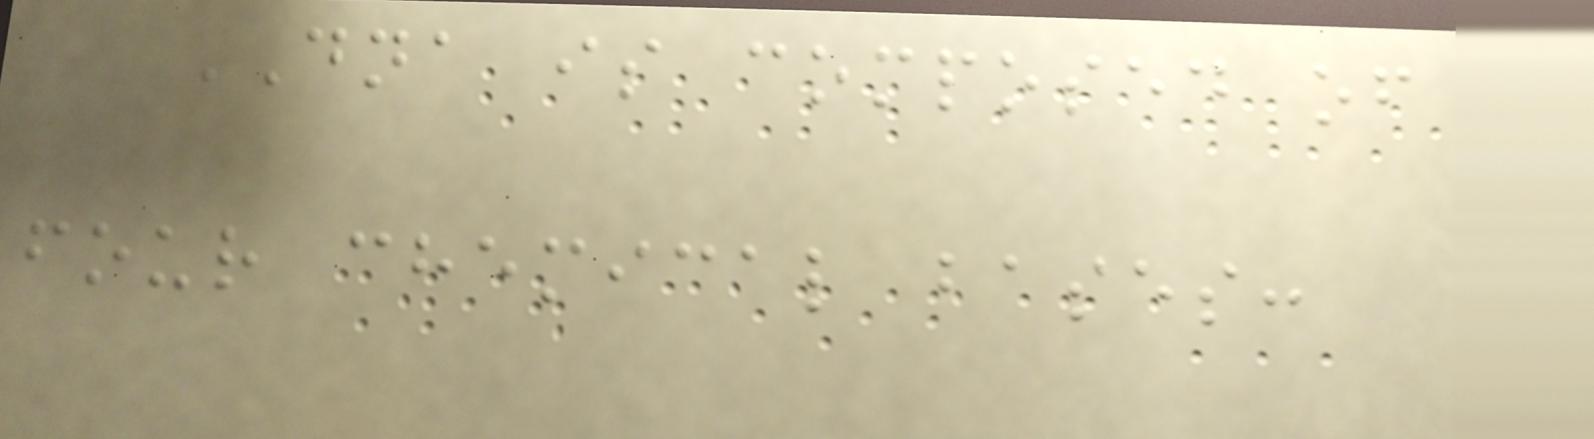DNA is composed of
four chemical bases:
